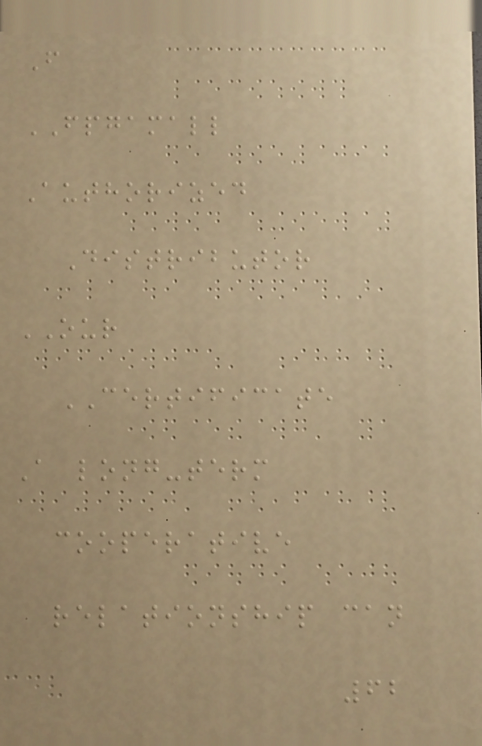F
FPGAMALL
Authorized
Distributor
OUR
CERTIFICATE
A long-term
cooperative
relationship can
62
